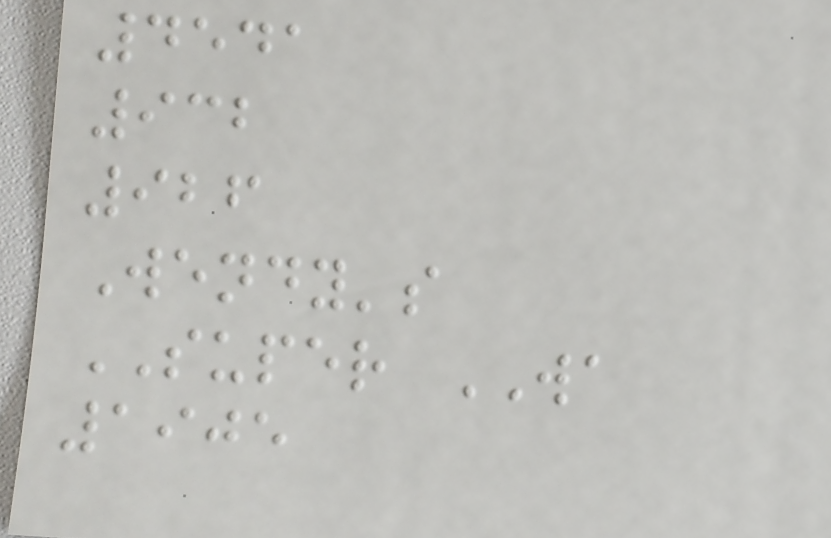4541
932
926
Wendy's
SUPER WA
1905
